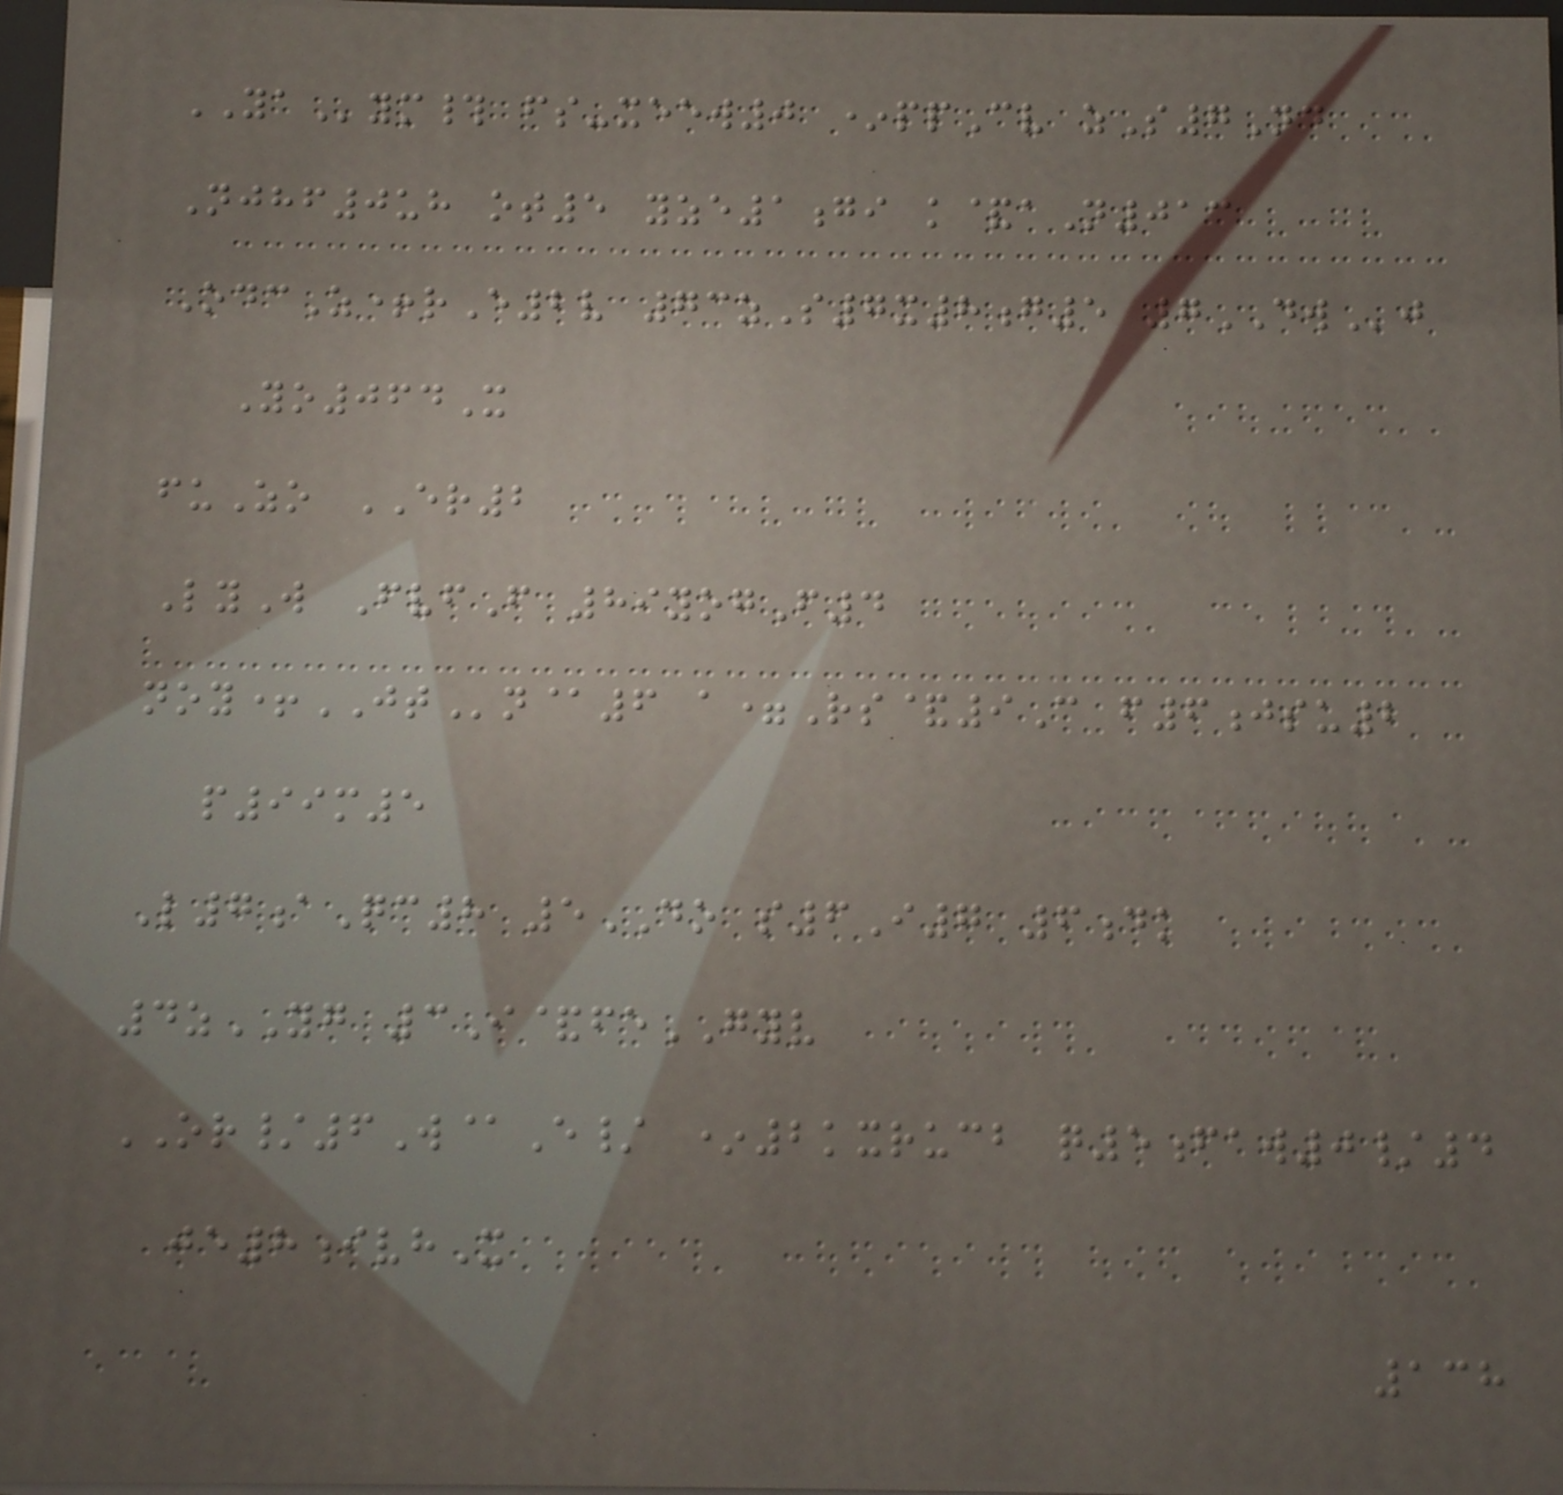YAym# fs-xeew0 *ppCv zS7Nd
Njhf0uh ot5 yze1gi k&aN013
OdcZ+rE2v 73zS7x8g5 7DWj
Yo064X
fuZo ER2
LyW FvfF 89yogF4
noy+JTn@6 a=Rs&9C f6jsu2
p99m5
L7aQc8 5DO s6I7 6dk
4zYG 3I&feGYV
OR/6W@E/ *2kxrucb q5faw0/4
je8ivhX
138
